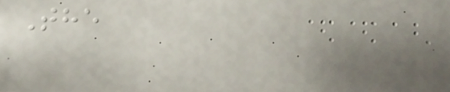The
